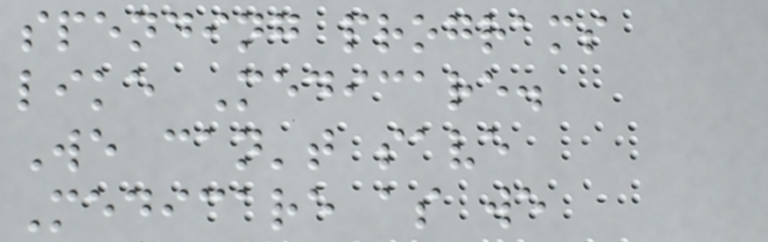spending programs
like Medicare.
We can't save
Medicare as we
